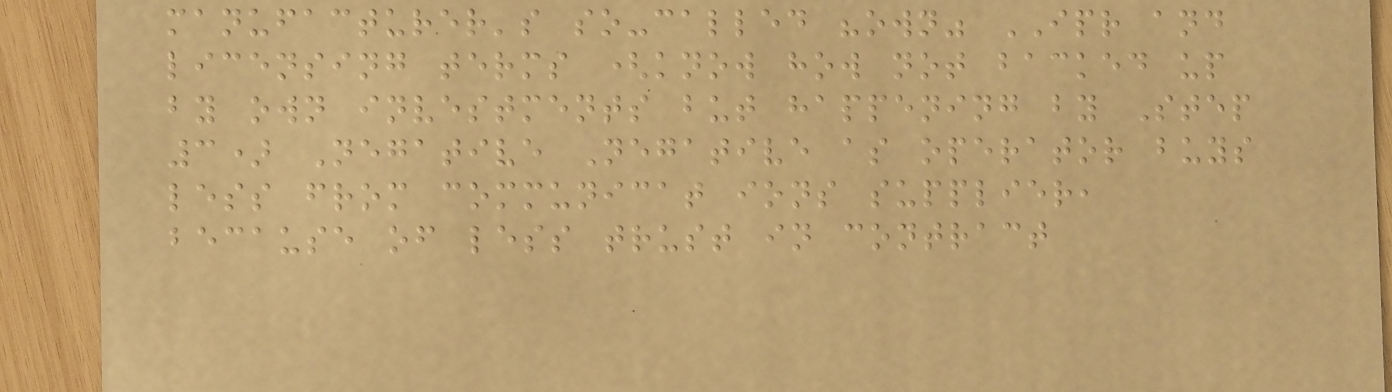manufacturer's so-called "own" IPR and
licensing terms (know how not backed up
by own investments but happening by Step
3) Negative Negative as operator buys
less from communicat ions supplier,
because of less trust in contract
